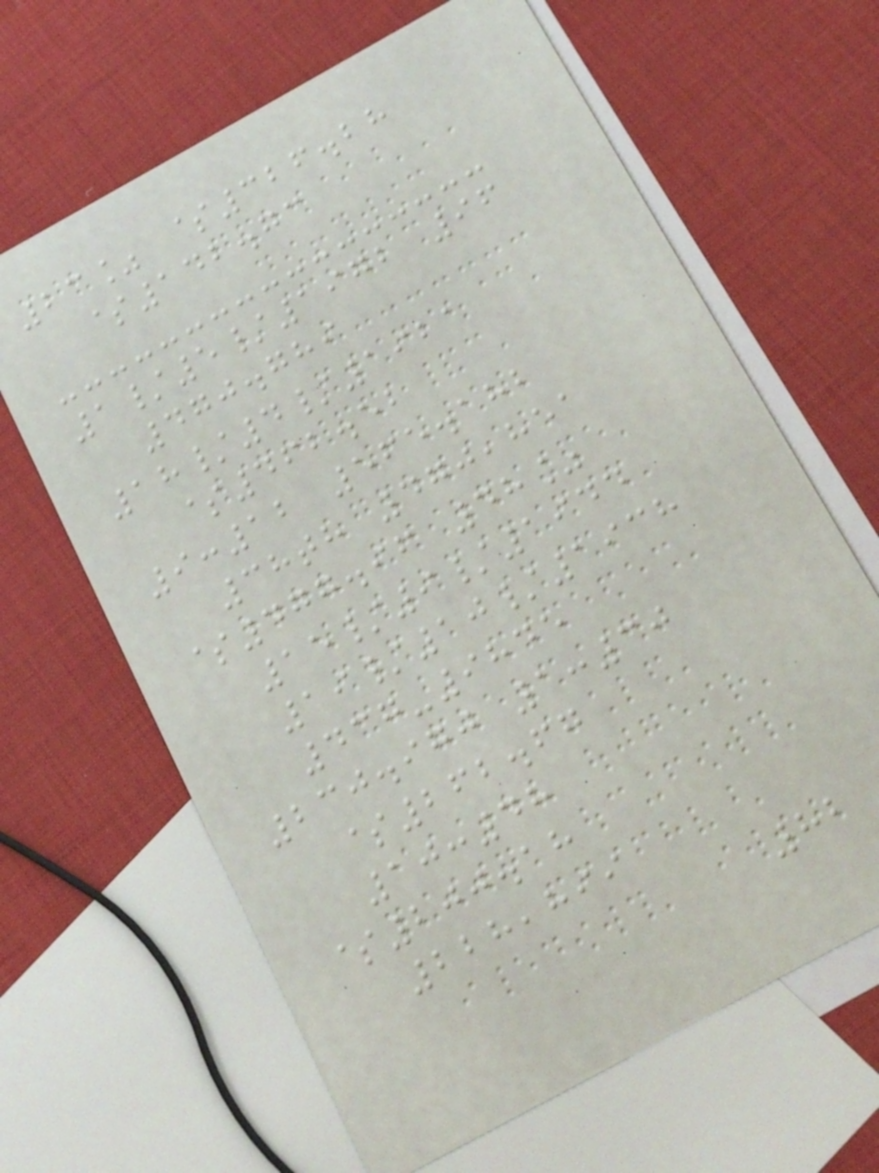23% $326.28
$142.73
1/5/1972 96
470.789
18/4/1921
$462.52
9:12 565.182
38th 470,851
$477.96 48%
15/9/1944
19/10/1938
437-9845
230.970 1:30
$262.67
10:48
$200.18
228,899
82
